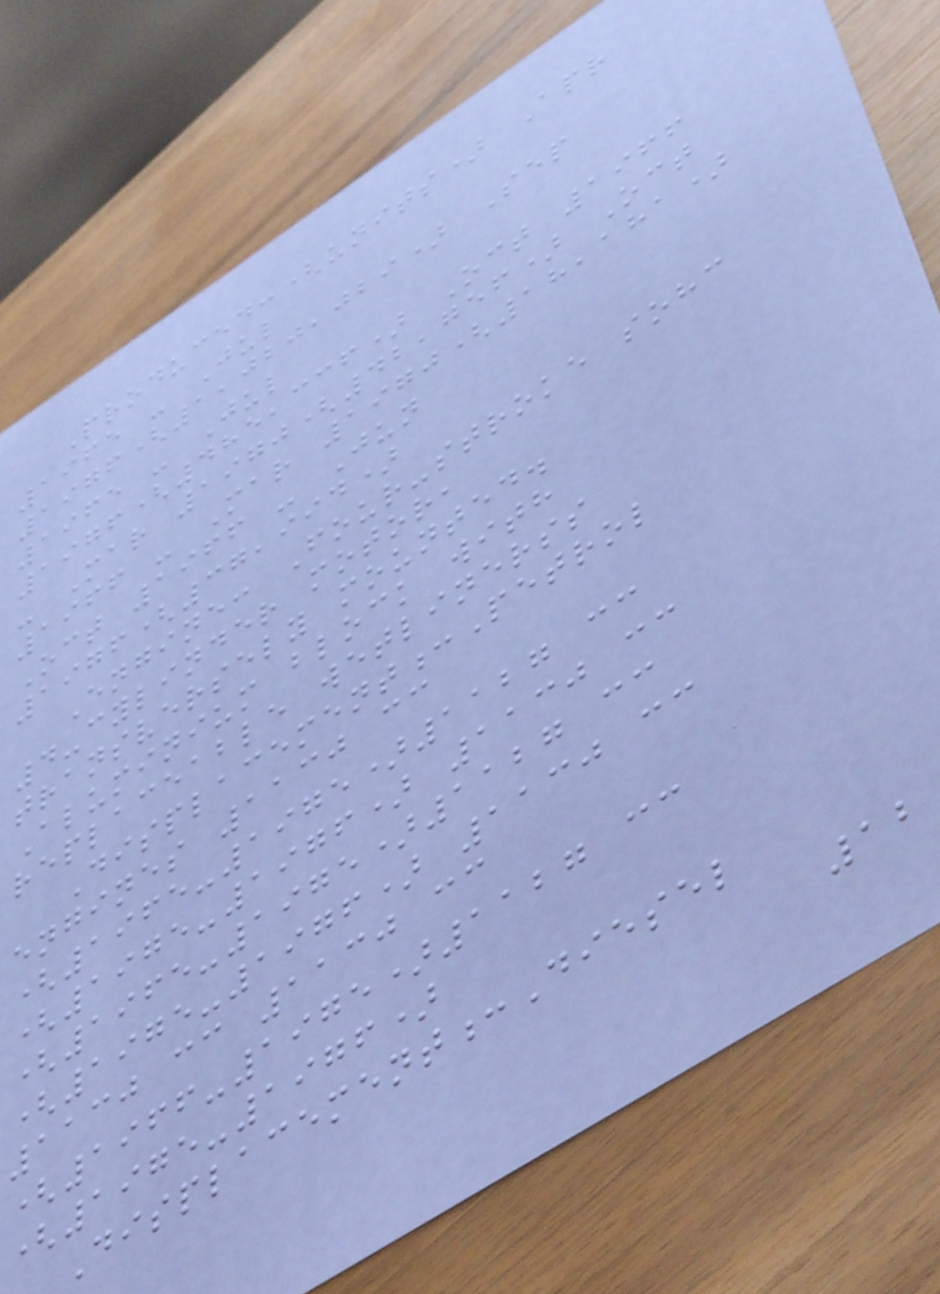Produced:(units) Apr
1965 - Jul
1976(1,020,029) Sep
1965 - Jul
1976(485,336) Oct 1966
- Mar 1970(42,756) Oct
1966 - Mar 1970(18,181)
Oct 1966 - Jun
1976(37,994)
Engine: Four-stroke sohc
4-cylinder motor,
transversely mounted.
Aluminium block with
replaceable wetlinerss
Displacement:Petrol
engines 1130 cc
(1965-1975)1127 cc
(1975-1976) 1130 cc
(1965-1975)1127 cc
(1975-1976) 1130 cc
1130 cc 1130 cc
(1966-1975)1127 cc
(1975-1976)
Displacement:Diesel
12
